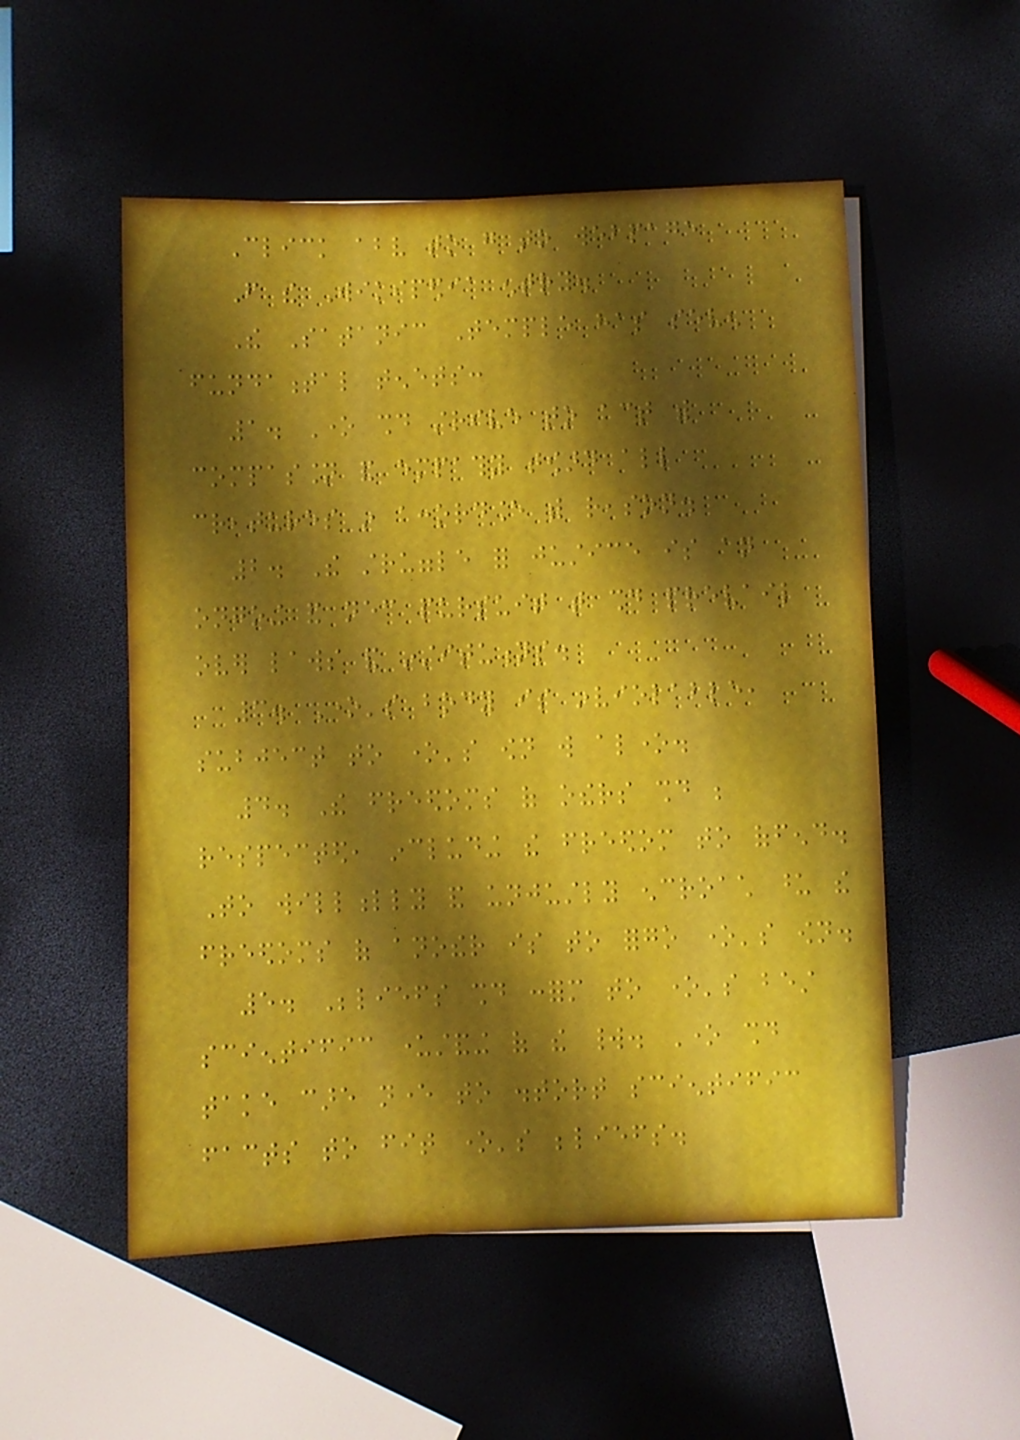Click above to go to webpage
From the Wikipedia entry.
The Satanic Temple has seven
fundamental tenets:
1. One should strive to act with
compassion and empathy toward all
creatures in accordance with reason.
2. The struggle for justice is an
ongoing and necessary pursuit that should prevail
over laws and institutions.
3. One's body is inviolable,
subject to one's own will alone.
4. The freedoms of others should be
respected, including the freedom to offend.
To willfully and unjustly encroach upon the
freedoms of another is to forgo one's own.
5. Beliefs should conform to one's best
scientific understanding of the world. One should
take care never to distort scientific
facts to fit one's beliefs.
